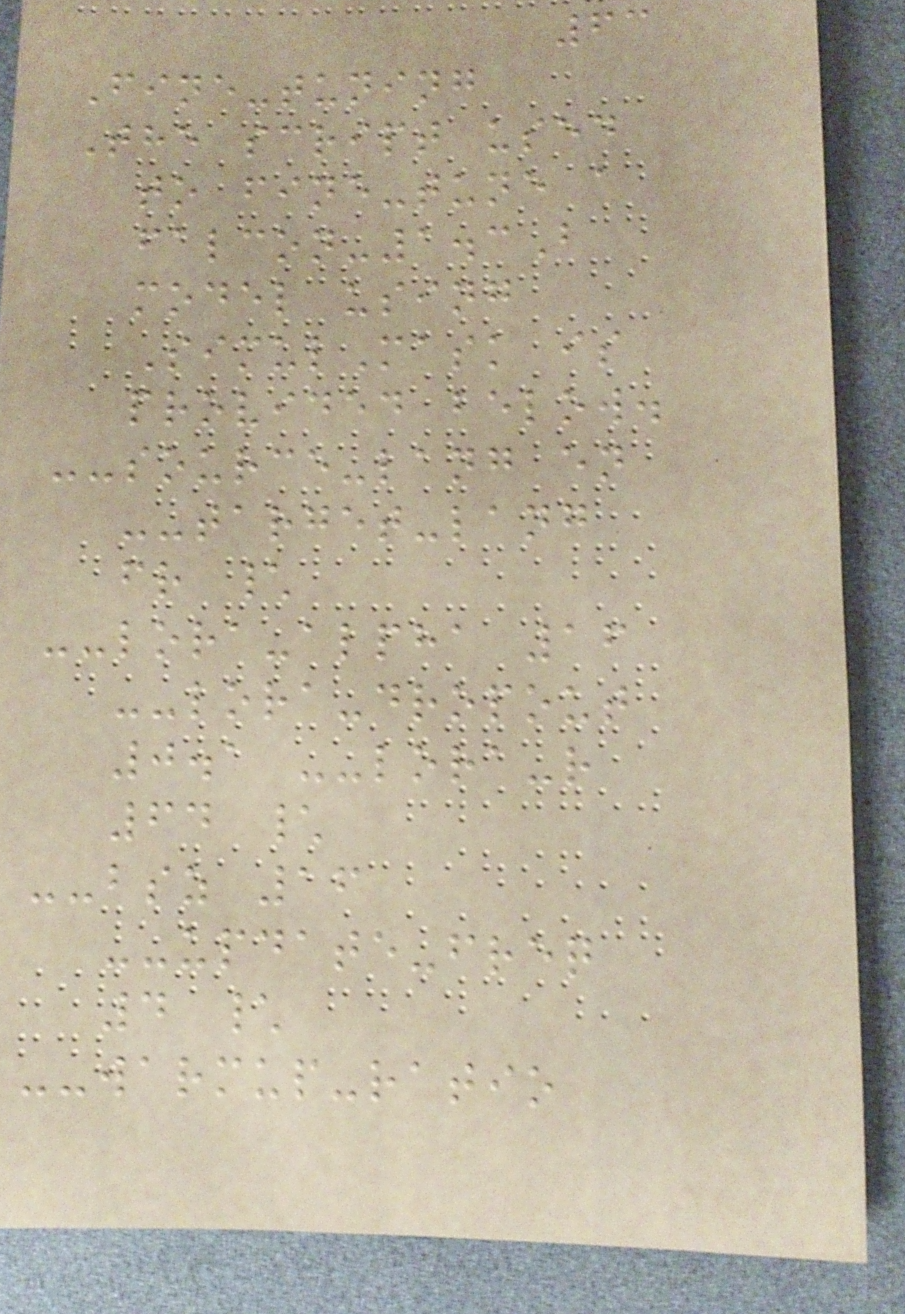63
Fine-tuning
The script used
to fine-tune a
falcon-1.3B
model using
SimulMask is
provided below.
--source-lang en
--target-lang
fr \
--lora-alpha 16
--lora-dropout
0.1 --lora-r
64 \
--bsz 16
--update-freq
4 \
--warmup-ratio
